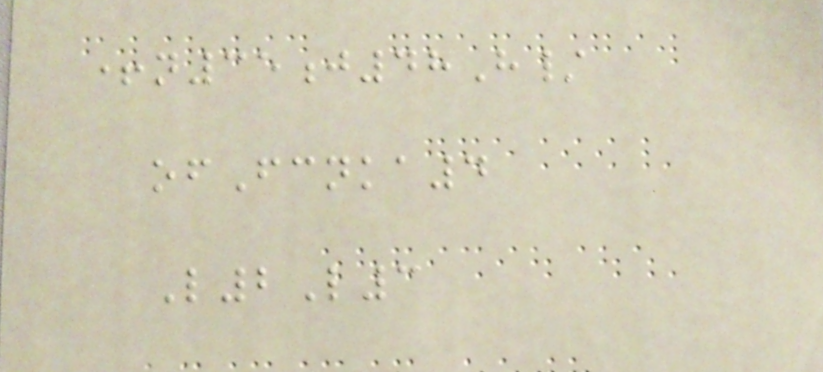+n35j48H/
ofFcnka4
L2L3
